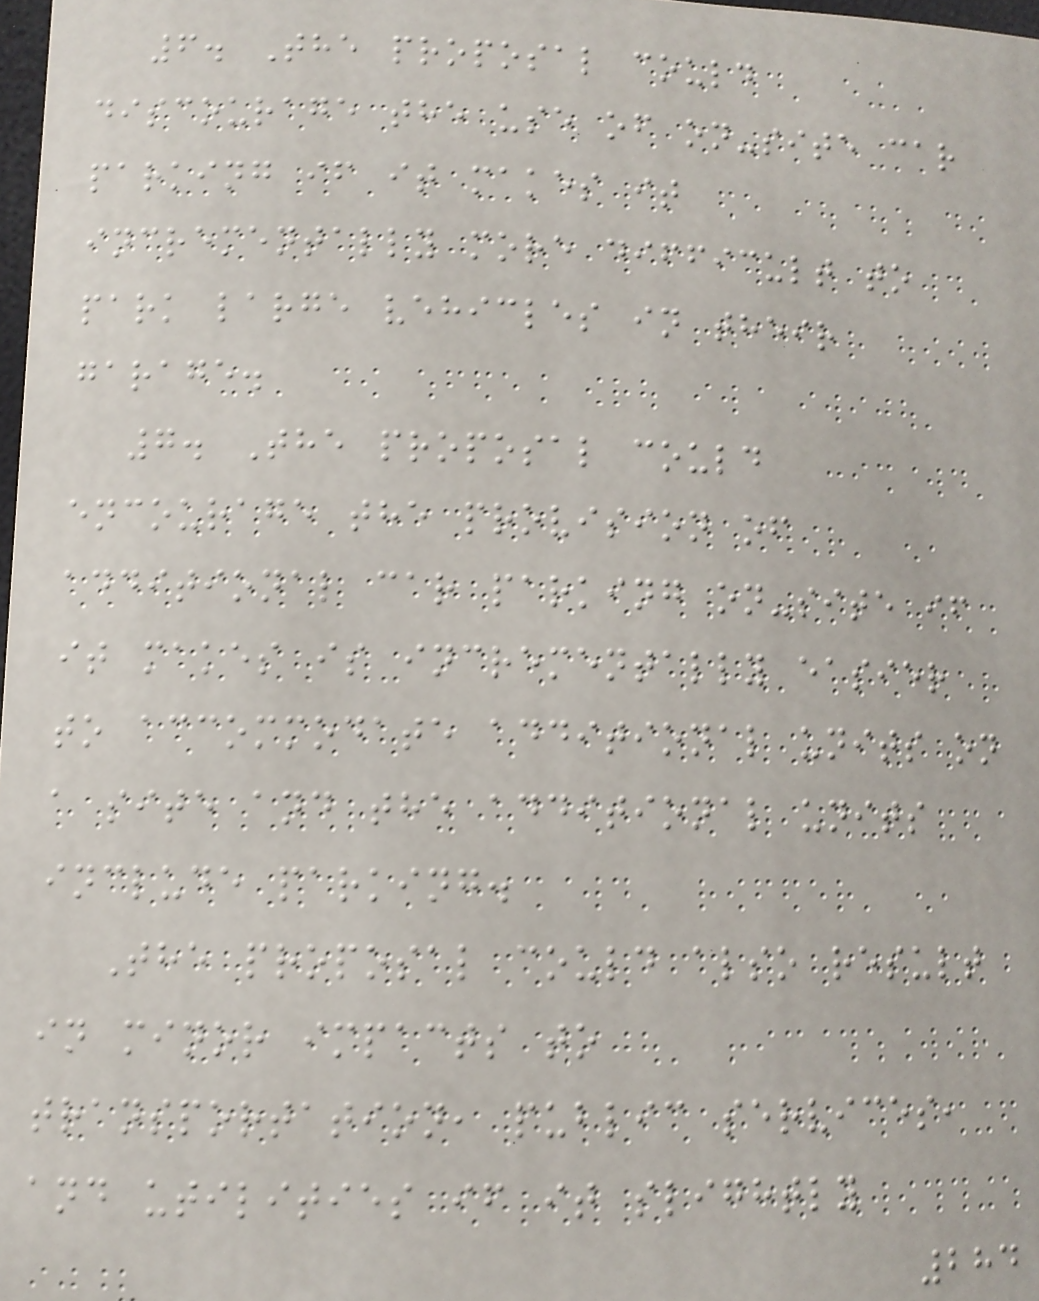6. The proposal could
discourage the use of on-site car
parking if it makes it
incrementally more difficult to
park large vehicles in their
garage.
7. The proposal could
encourage the provision of
additional car parking on-site if
it makes is incrementally easier
to accommodate additional units on
a site and the additional units
include parking.
The proposal could also result
in minor impacts to
transportation, public services,
and utilities if it slightly
284
